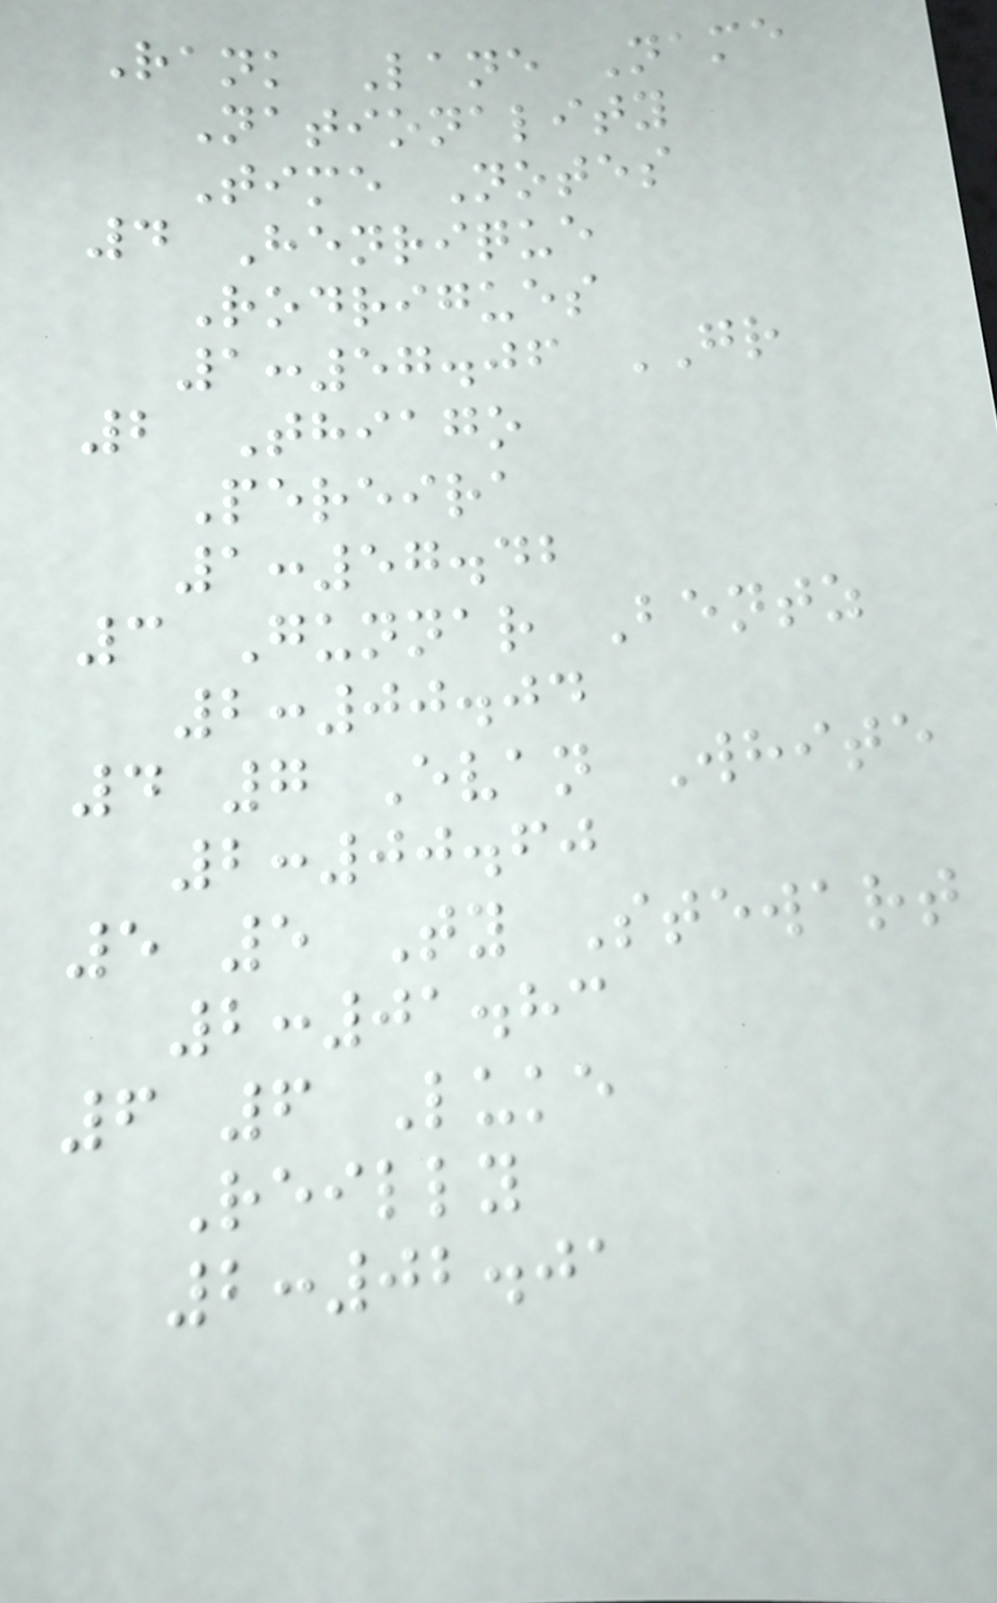Rank Lane Name
Nationality
Time Notes
4 Henrique
Rodrigues
1:57.06 GR
2 Thiago
Pereira
1:57.42
3 Gunnar Bentz
2:00.04
4 7 Evan White
2:00.60
5 5 Ty Stewart
2:01.83
6 6 Luke
Reilly
2:02.01
